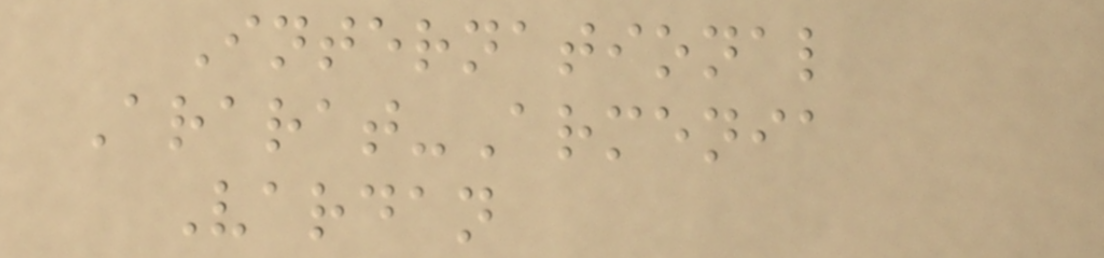International
Ararat-Armenia
Vardan
